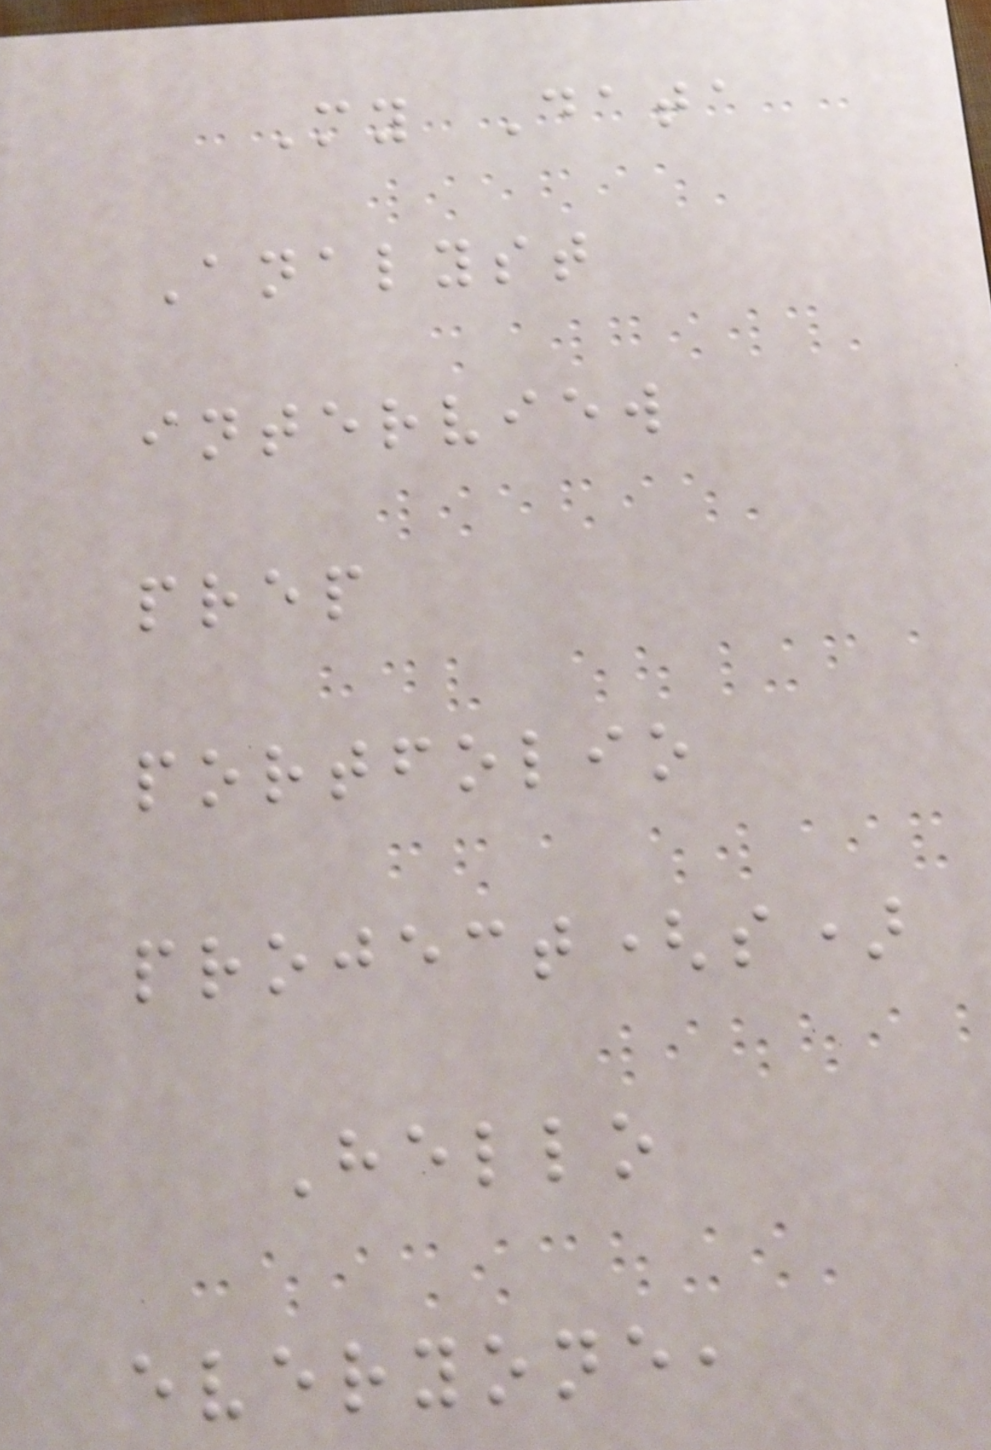My Data
Analyst
interview
prep
portfolio
project(s)
Hello
everyone,
